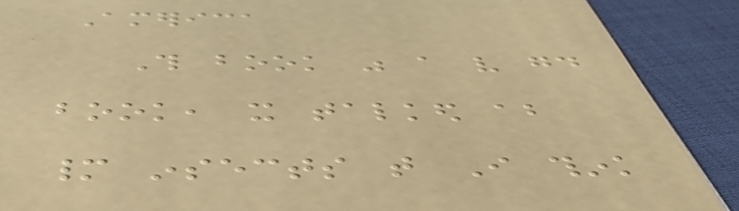America
This book was a very good
book, it talked about
many insects that I think
